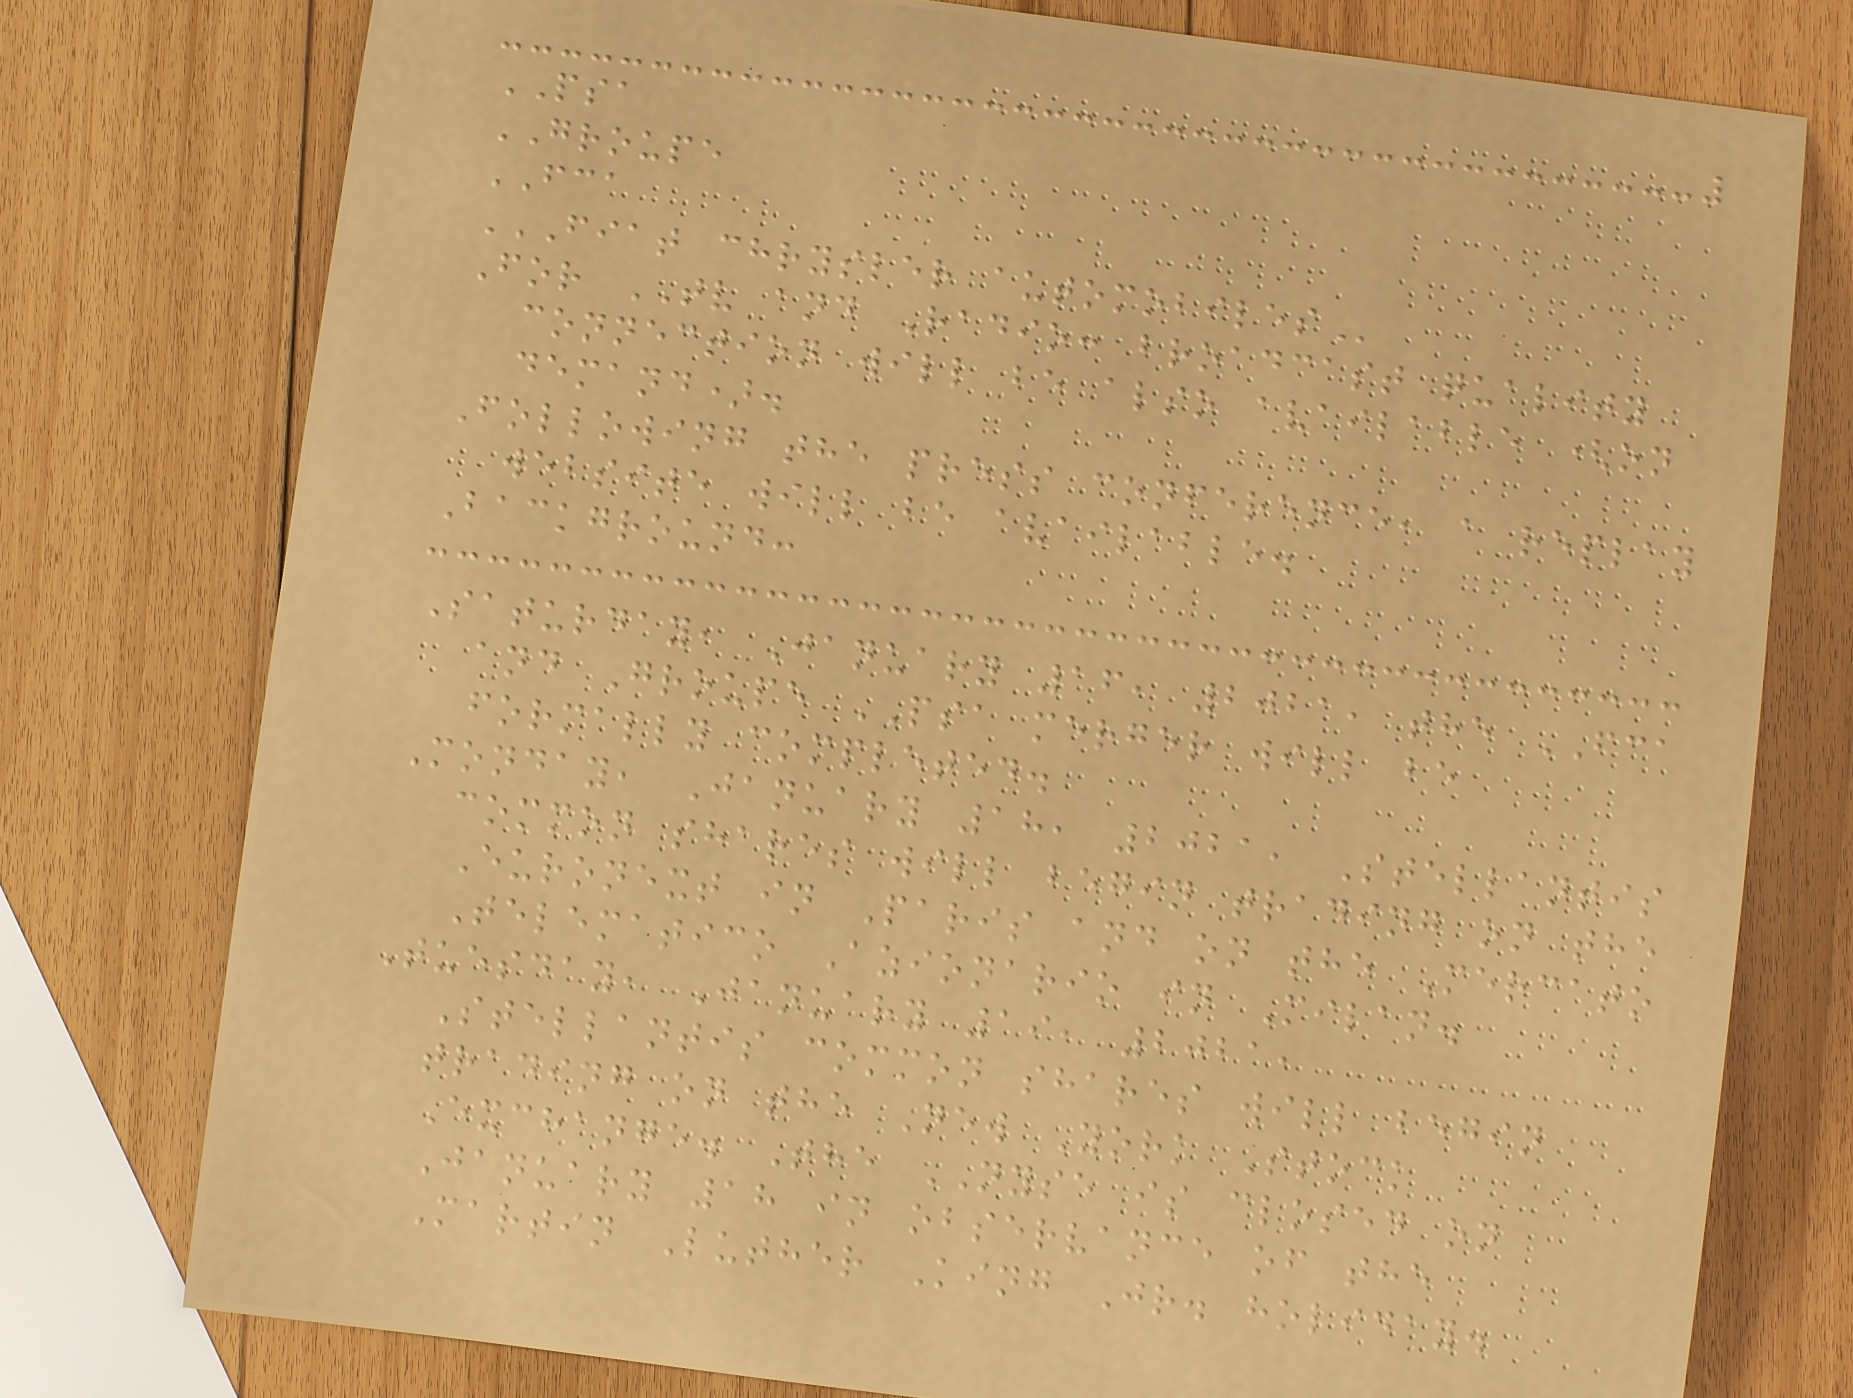PSA
GROUPE
FCA
FIAT CHRYSLER AUTOMOBILES
For TV and Radio: broadcast quality
connection will be also available (on
demand).
Following the press conference, a replay
website will be available.
Background:
Saturday, January 16, 2021, the FCA
and Groupe PSA merger will be
formally completed.
Monday, January 18, 2021, Stellantis
common shares will begin trading on the
Euronext in Paris and on the Mercato
Telematico Azionario in Milan.
Tuesday, January 19, 2021,
Stellantis common shares will begin
trading on the New York Stock
Exchange. The NYSE is closed on
January 18 in observance of the
Martin Luther King Jr. holiday.
